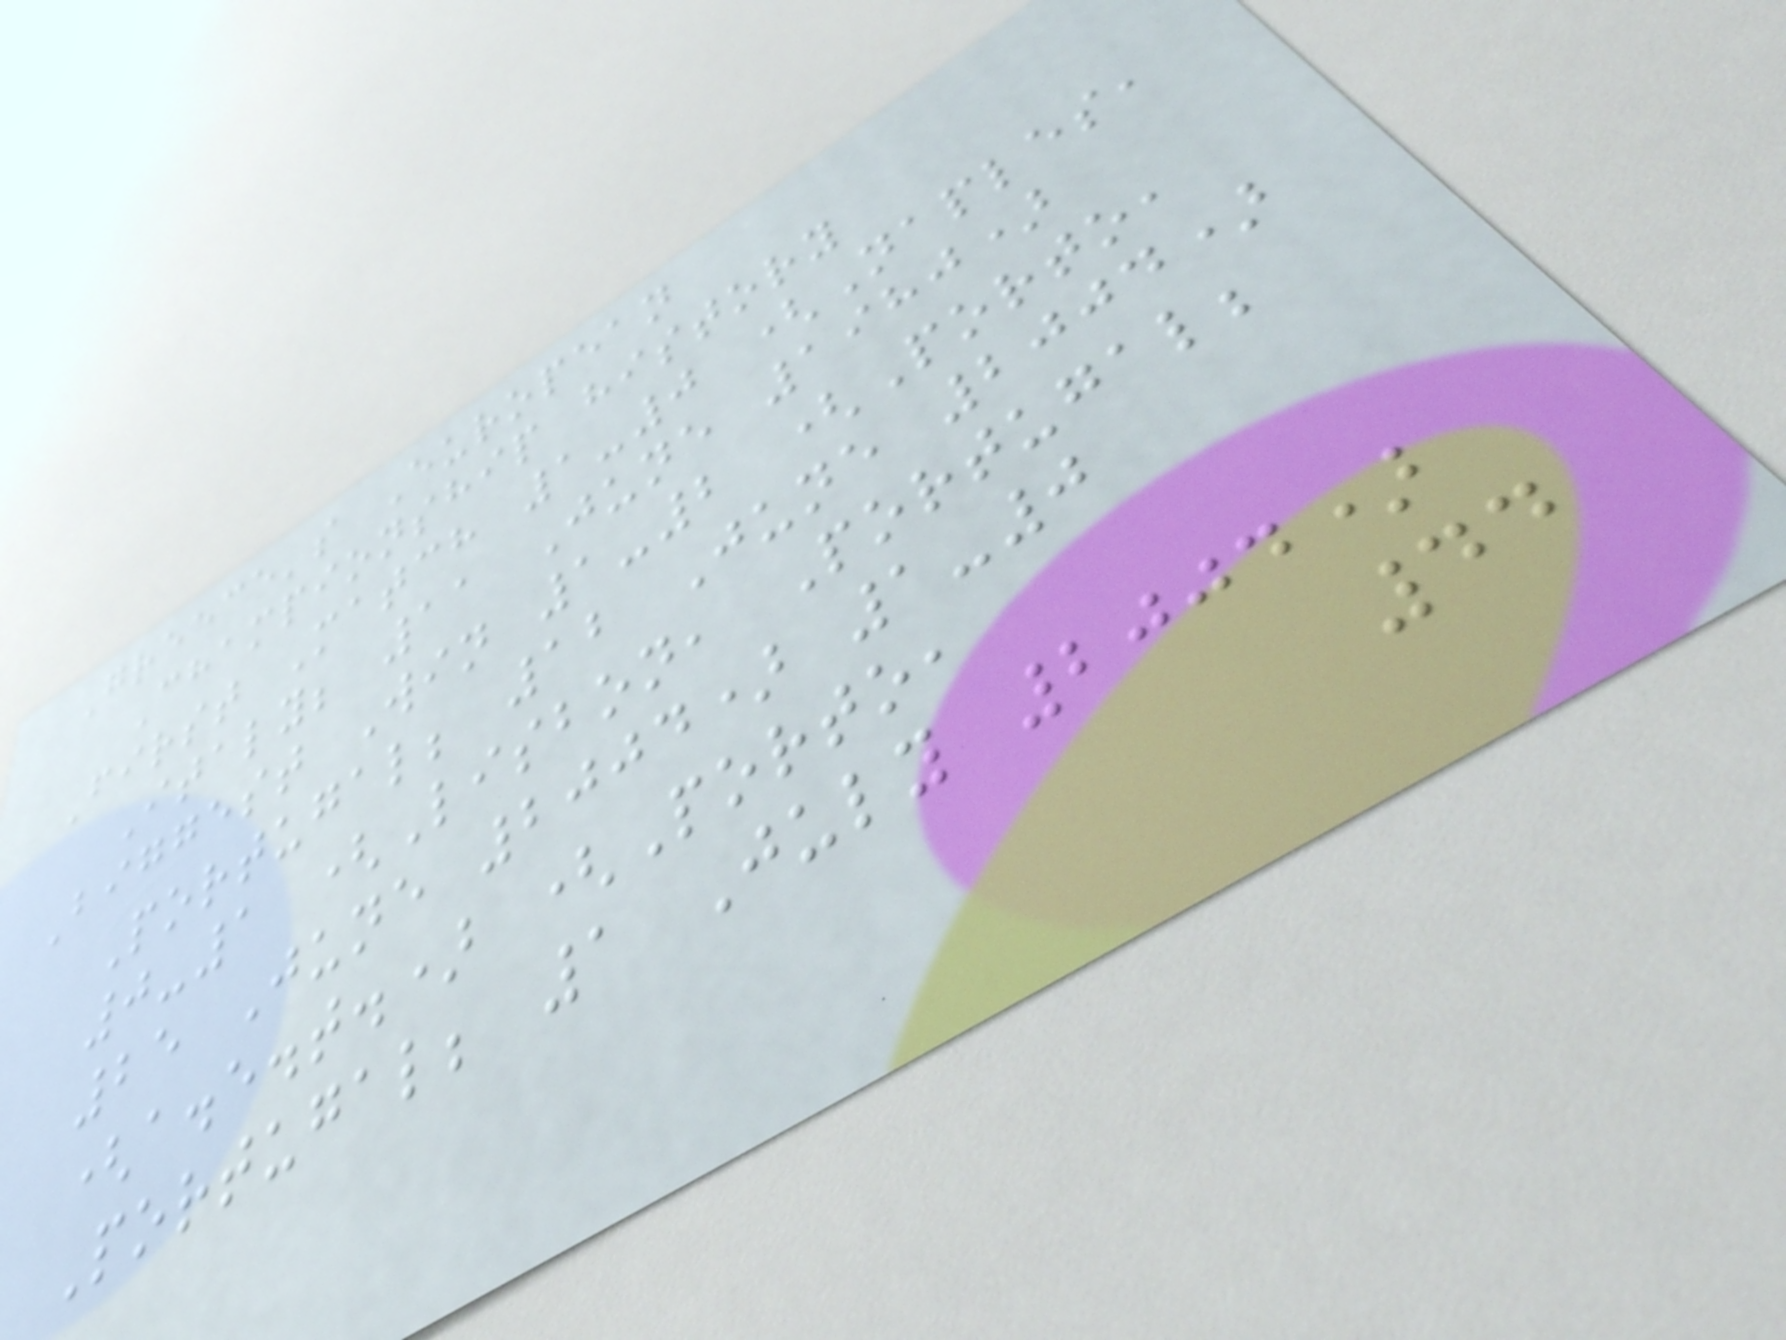Greece's European
Championship history
First Match 1-0 (Naples,
Italy; 11 June 1980)
Biggest Win 1-2 (Porto,
Portugal; 12 June 2004)
0-1 (Lisbon, Portugal;
25 June 2004) 1-0
(a.e.t.) (Porto,
Portugal; 1 July 2004)
44
